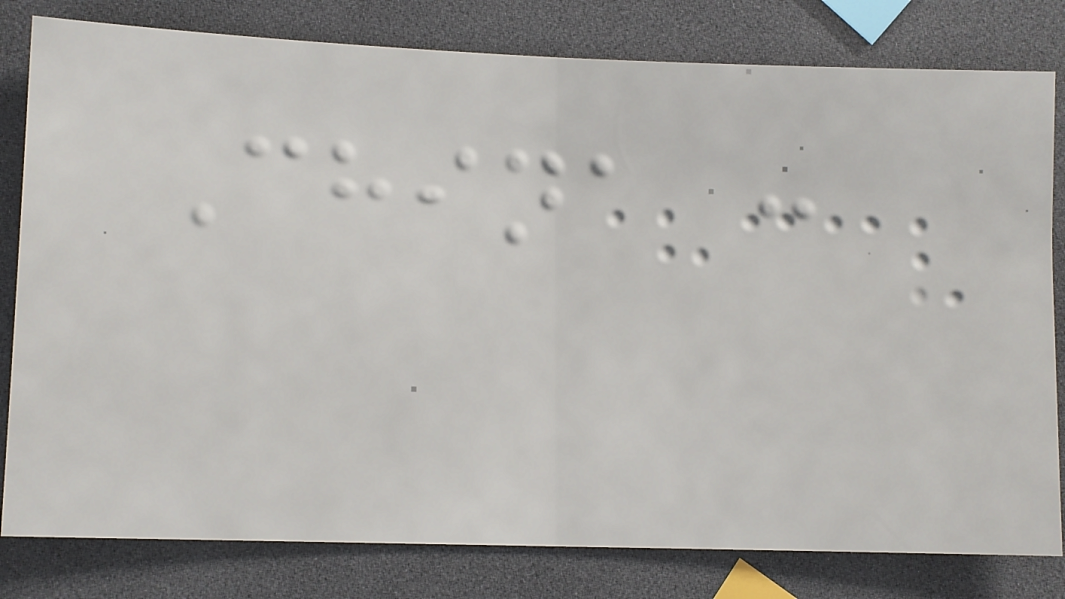China :
